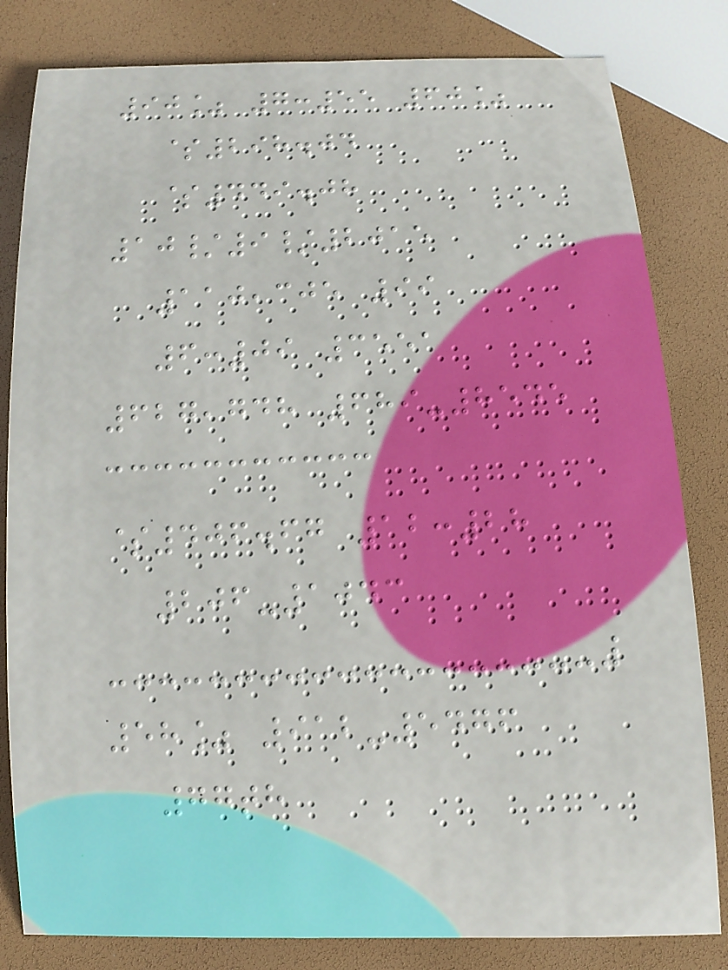90% 7:55 60%
$298.04
$449.08
10/9/2015
110,305 99
6:09 3551
627,748 689-8545
$406.67 12:28
206-1043
58% 912-5476
77th
